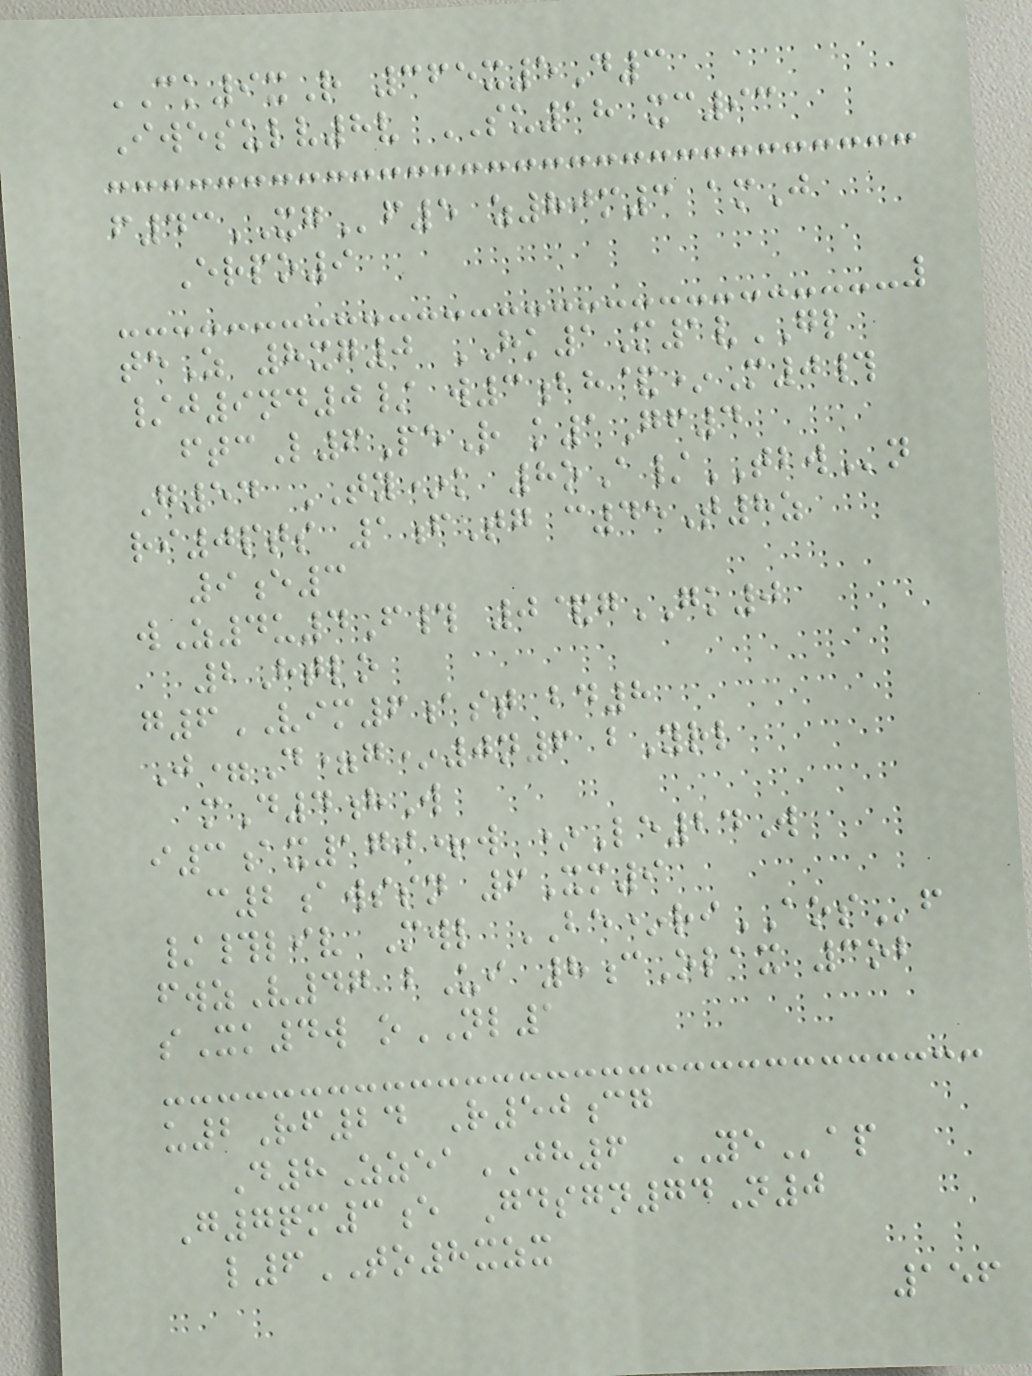CK9xR 365x5D3
Iwesulv8v SU18 xc93
f43XGf5 z80m3 amJ
Erpo9
teZ 8xg0 HK1M1vGL
/j9nd0/ w3bh&*M0#
ftcL6PeR k1Gf4
G54 TY*k 8oA/TBWn
ri0pts 1fTg c45T8z
9e3
wZ4u4F# 0&gGK0
2Htlo
g6VIM6ast bd8
J=D=g*0n6 bYrl
mD4hW
i3ax170+w *Le24W
c2awssn 6Xm9
/#liv Mwl BE*riAOSf
fwzV47 bUi 8cOlax 3ob
sXk4w oNL1
u2Rf24 R50cg
D8ZzeaJH6 YEap
G7qm3e Gdsgn74N0
l6TO8xzx
156
